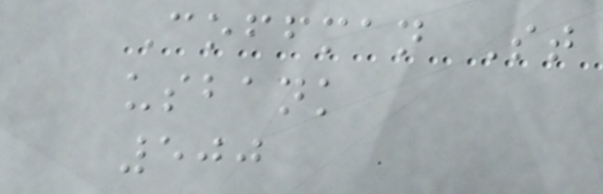Coffman St
usbank
500
